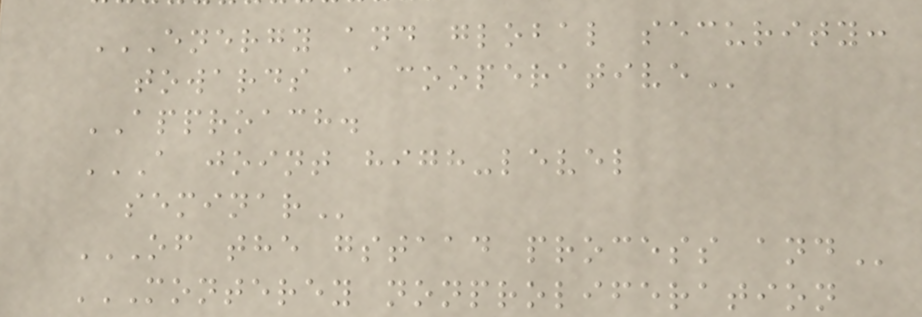ENERGY AND GLOBAL SECURITY:
TOWARDS A COOPERATIVE
APPROACH.
A JOINT HIGH-LEVEL
SEMINAR
OF THE GSTAAD PROCESS AND
MONTEREY NONPROLIFERATION
